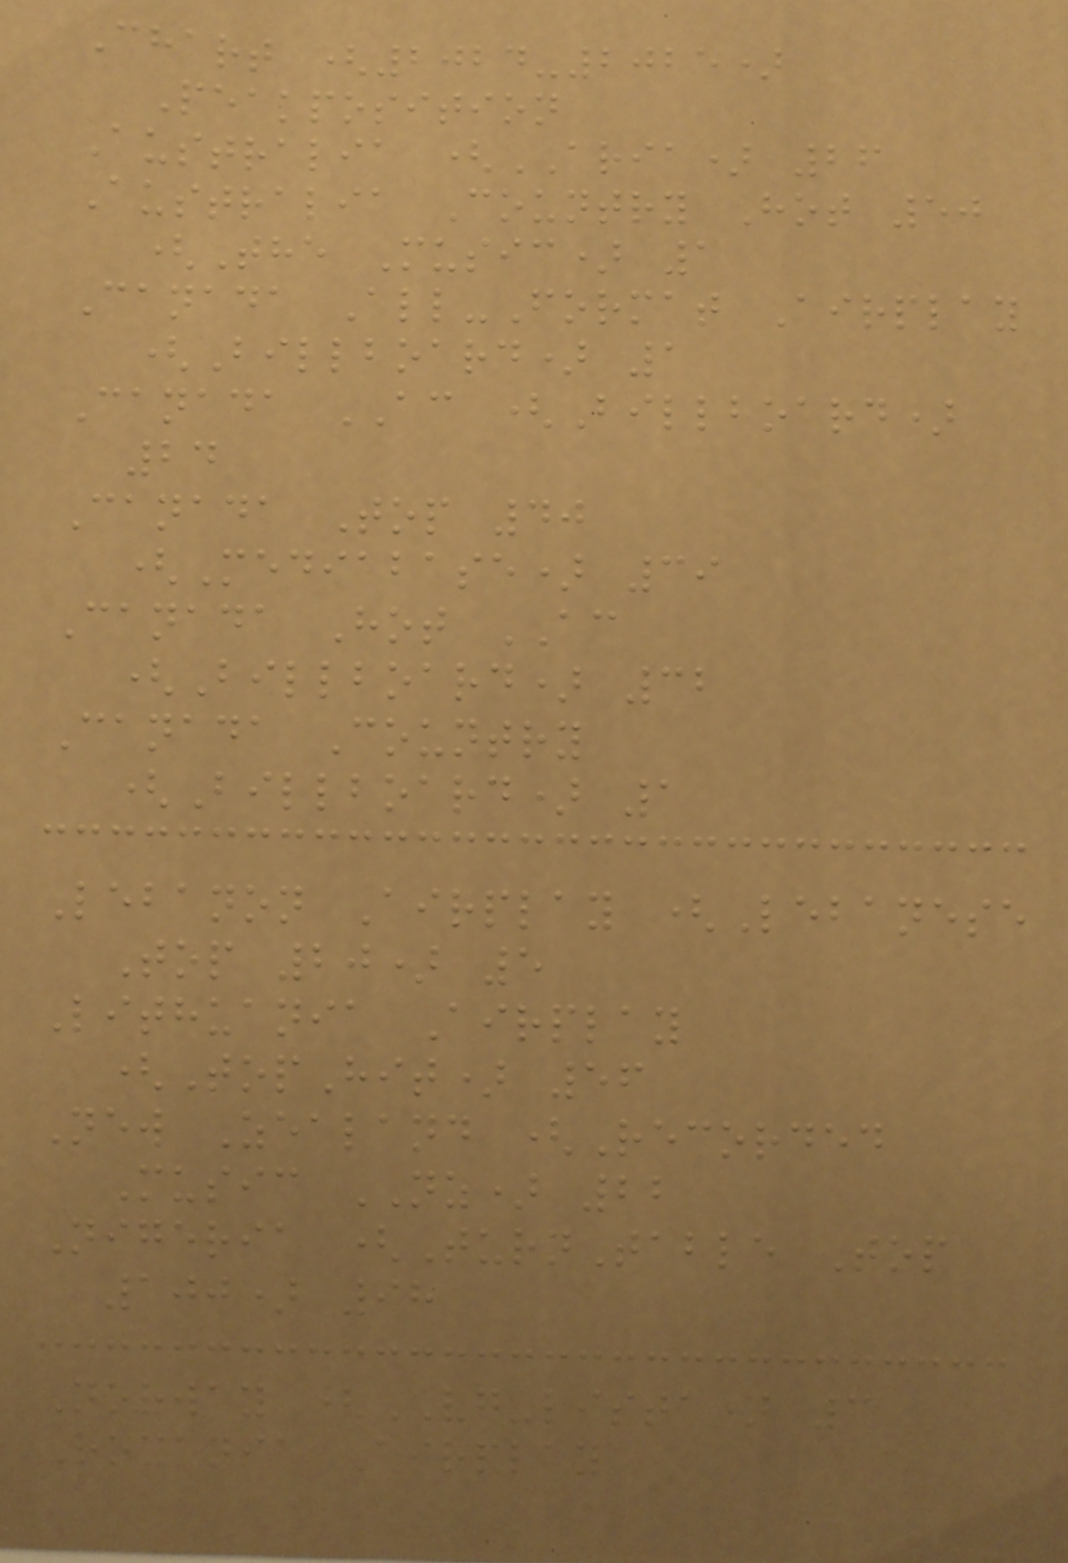Chart (2024-2025)
Peakposition
Australia (ARIA) 26
Australia Country Hot 50
(The Music) 1
Canada All-Format Airplay
(Billboard) 1
Canada AC (Billboard)
24
Canada Top 40
(Mediabase) 39
Canada Hot AC
(Billboard) 32
Canada Country
(Billboard) 1
Lebanon Airplay (Lebanese
Top 20) 5
Lithuania Airplay
(TopHit) 56
New Zealand (Recorded
Music NZ) 22
Nigeria (TurnTable Top
100) 98
Norway (VG-lista) 3
Romania Airplay
